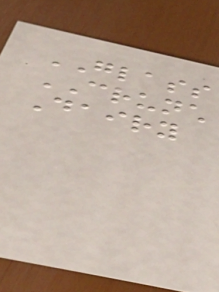GLASS
CRUNCH
Dairy
